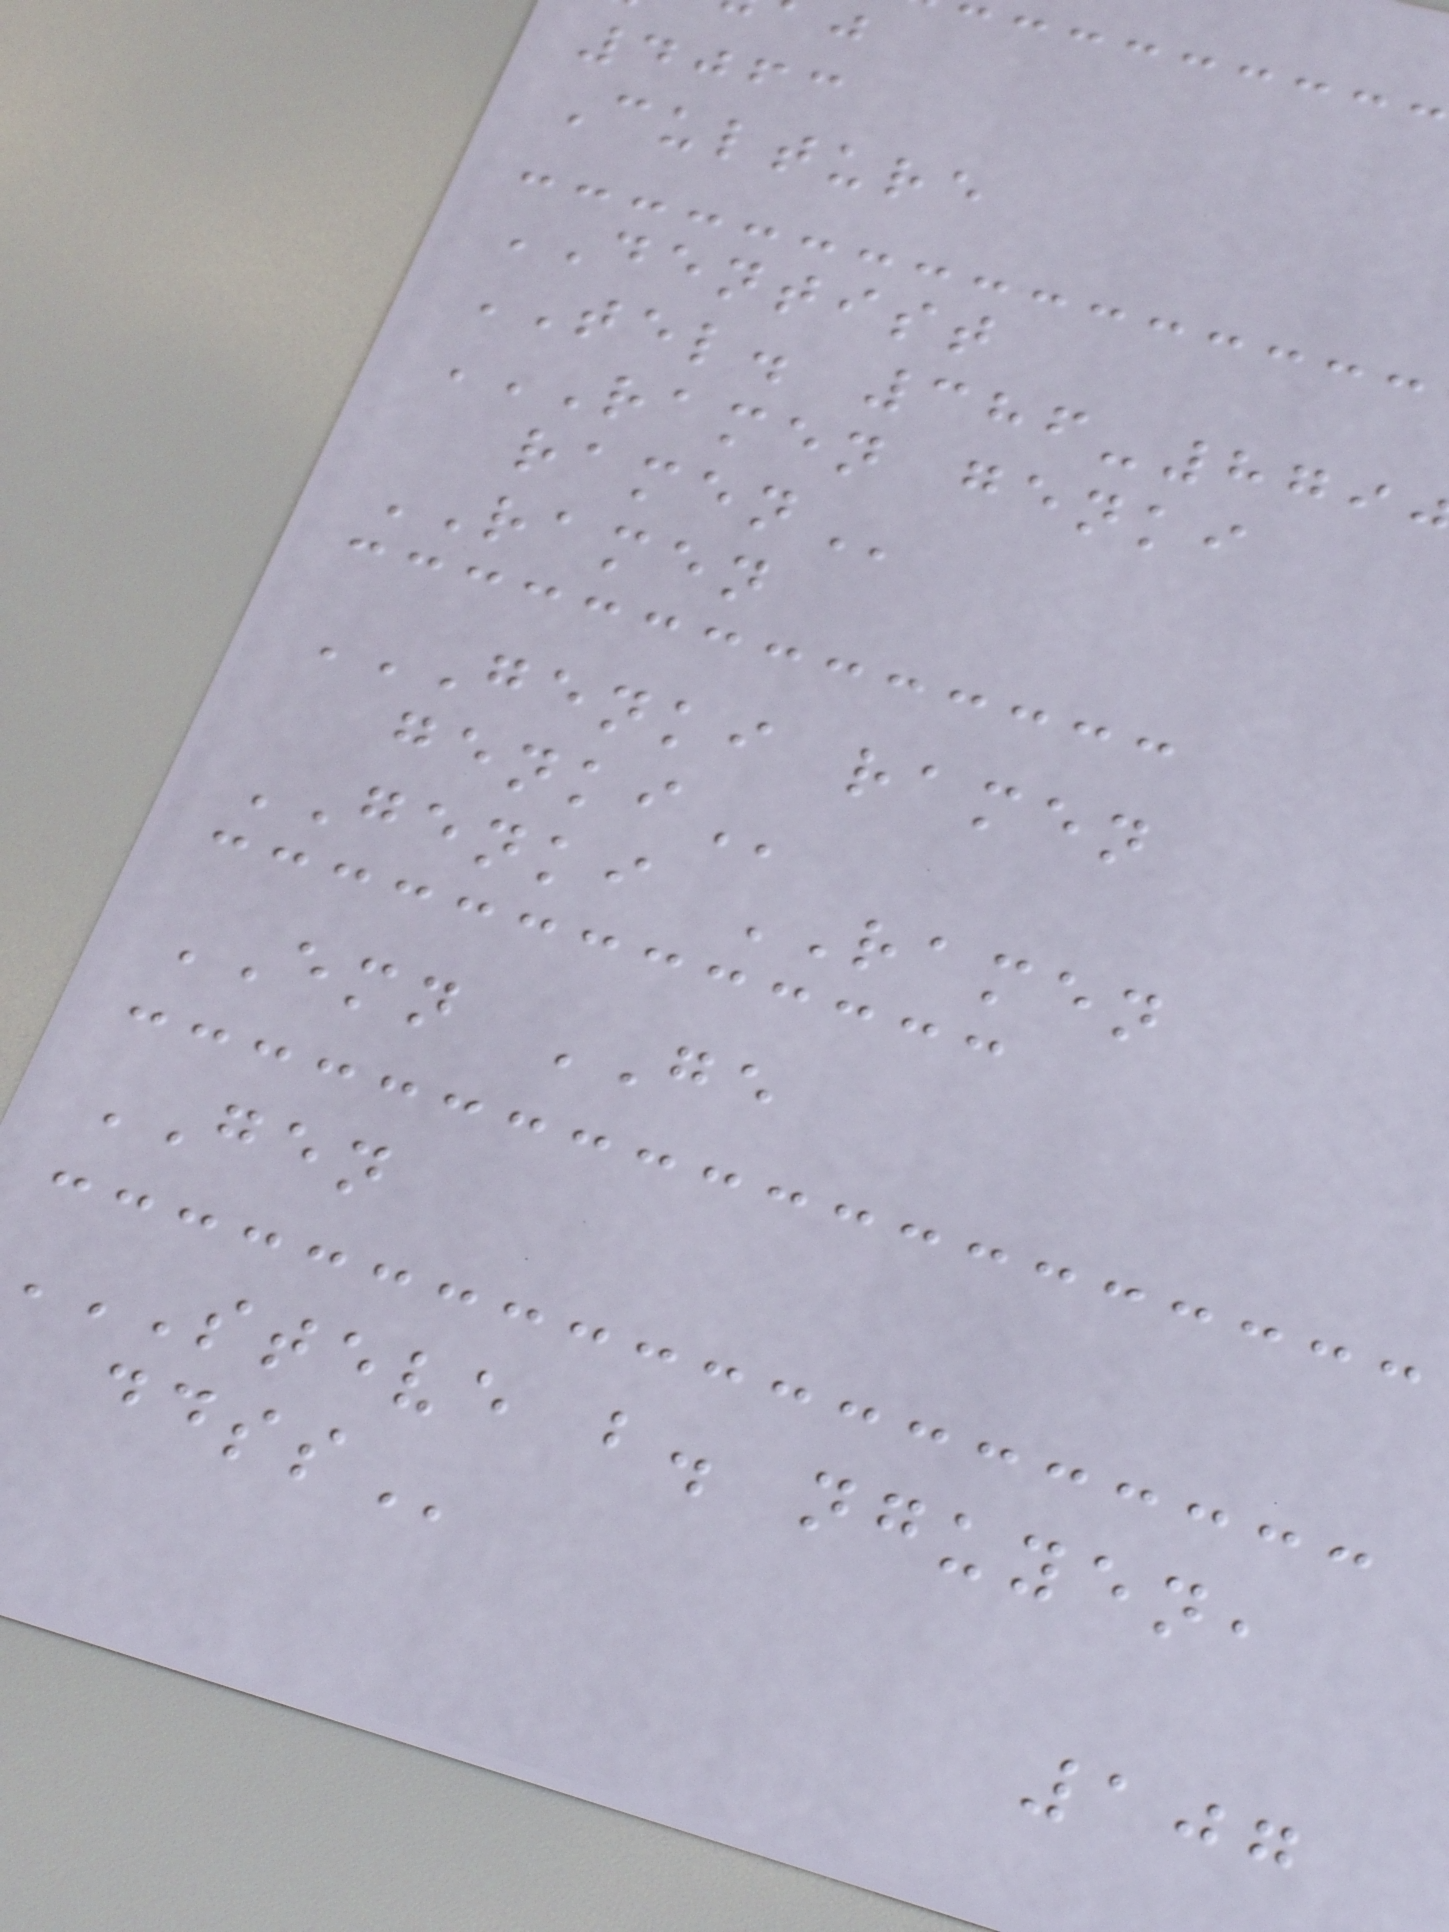4063
Culture
DENTIST
TEL. 386-879
RAMEN GENKI
RAMEN
GENKI RAMEN
GENKI RAMEN
EMN GE
GEN
STEVE B. NGUYEN,
107
